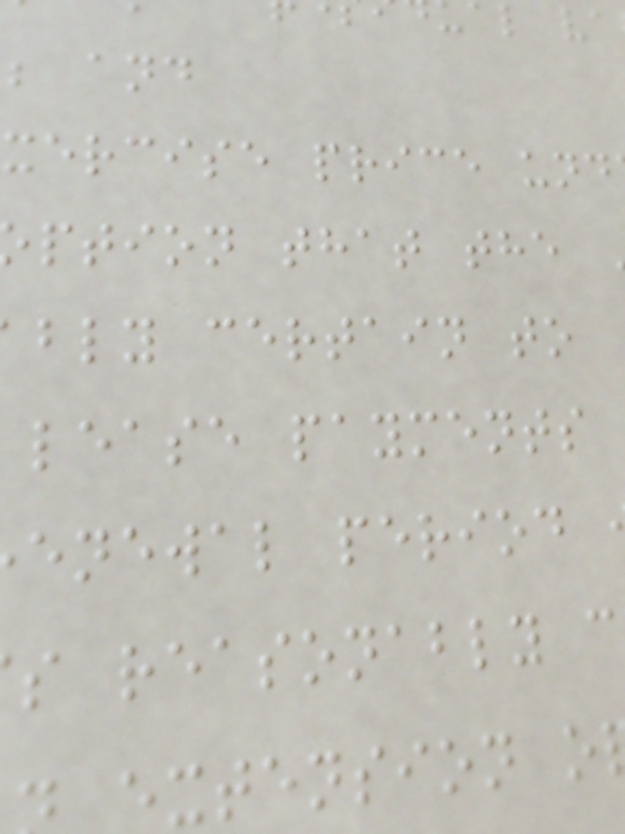; and
xercise price und
ption that the
bly certain to
lease payments
enewal period
s reasonably c
extension o
